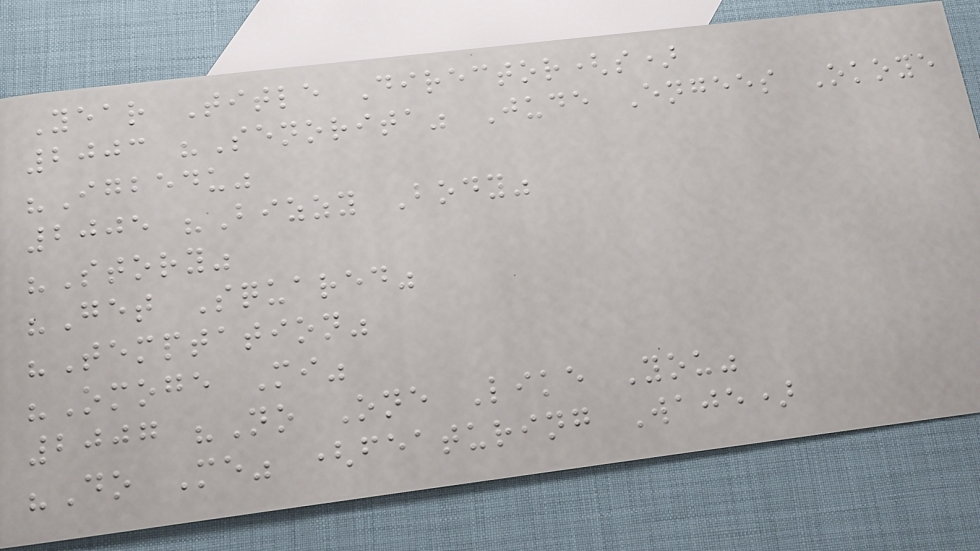Year Title Director(s)
2003 "Senorita" Jude Engees Okoye
"Igbedu"
2005 "Bizzy Body"
"Story"
"Get Squared"
"Temptation"
"Omoge Mi"
2007 "No One Like You"
"Do Me" (featuring Waje)
